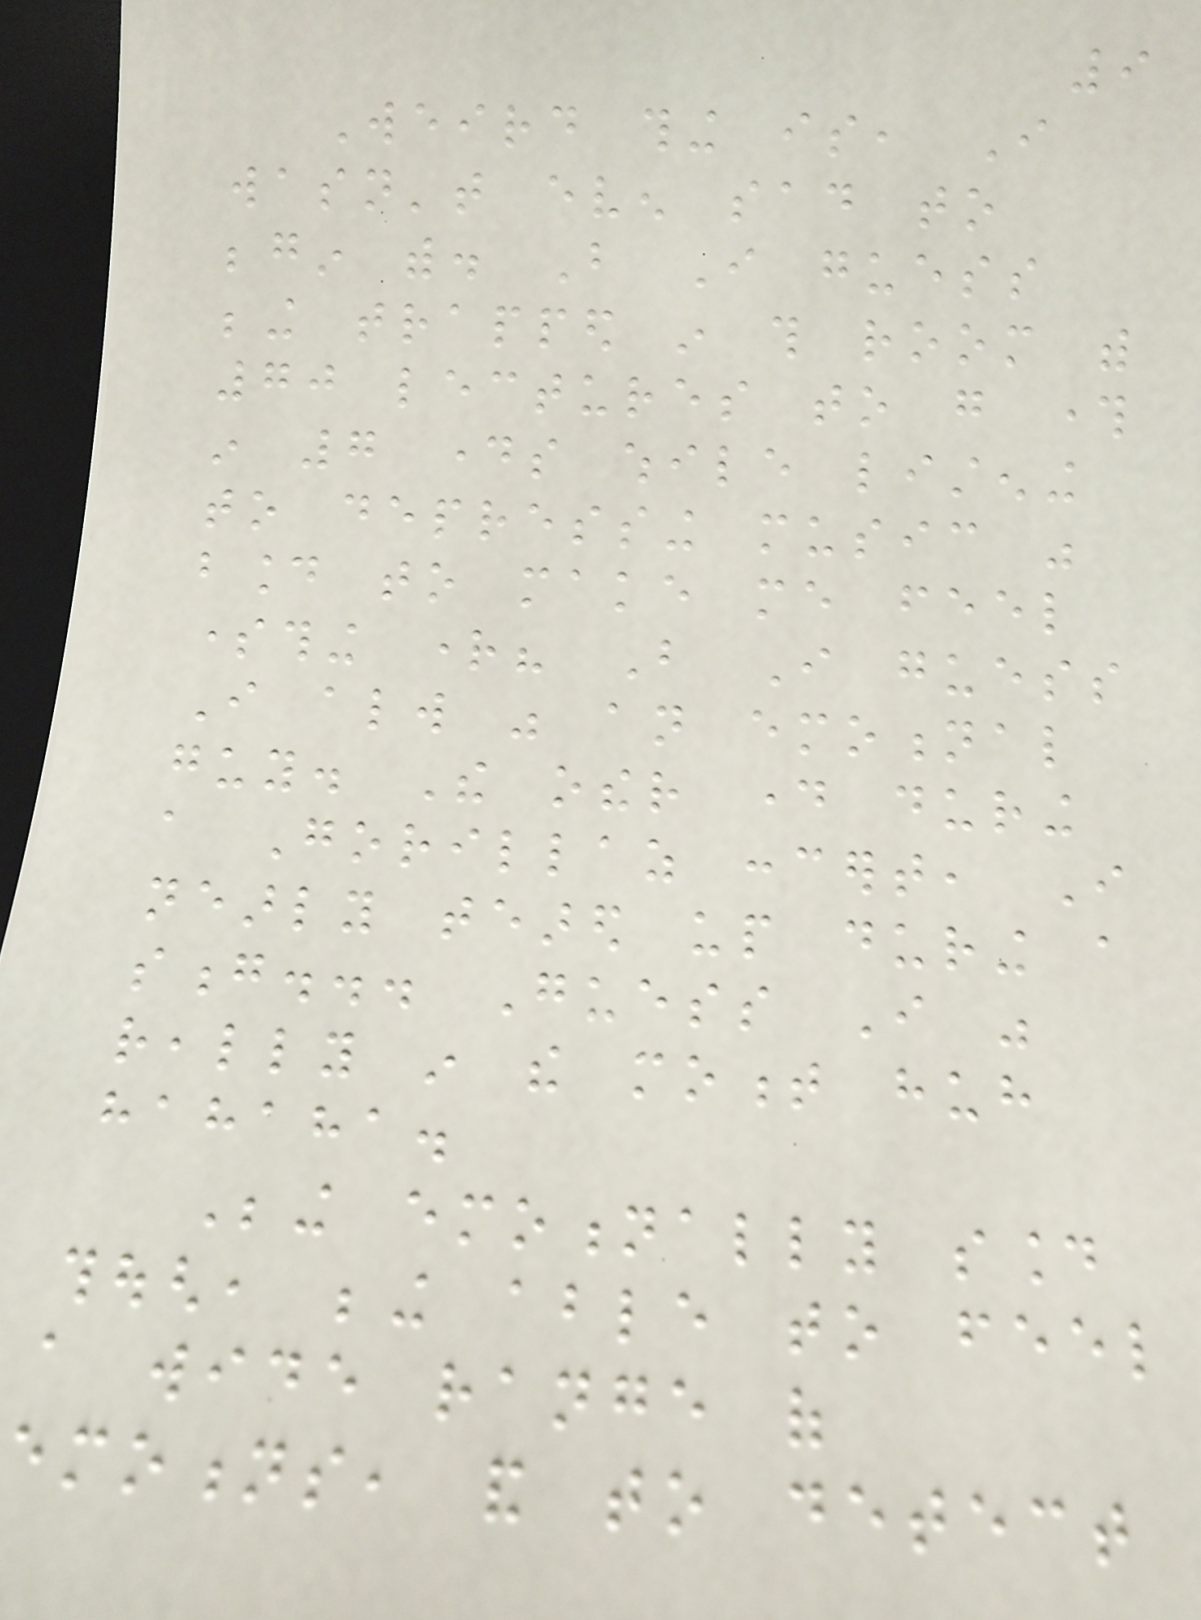9
Weird thing is, I
wasn't even sad to
begin with. But I guess
being trapped in this room with
70 lectures to go through
in 7 days while listening
to depressing music was
bound to make me feel
something right? But I guess
I always was an emotional
guy. The other day during
a Gorillaz concert, I
nearly teared up during a
song... Guess I was
really in the moment huh
hahaha.
Being emotionally sound
though, being able to feel
a wide range of
emotions, and to detect
